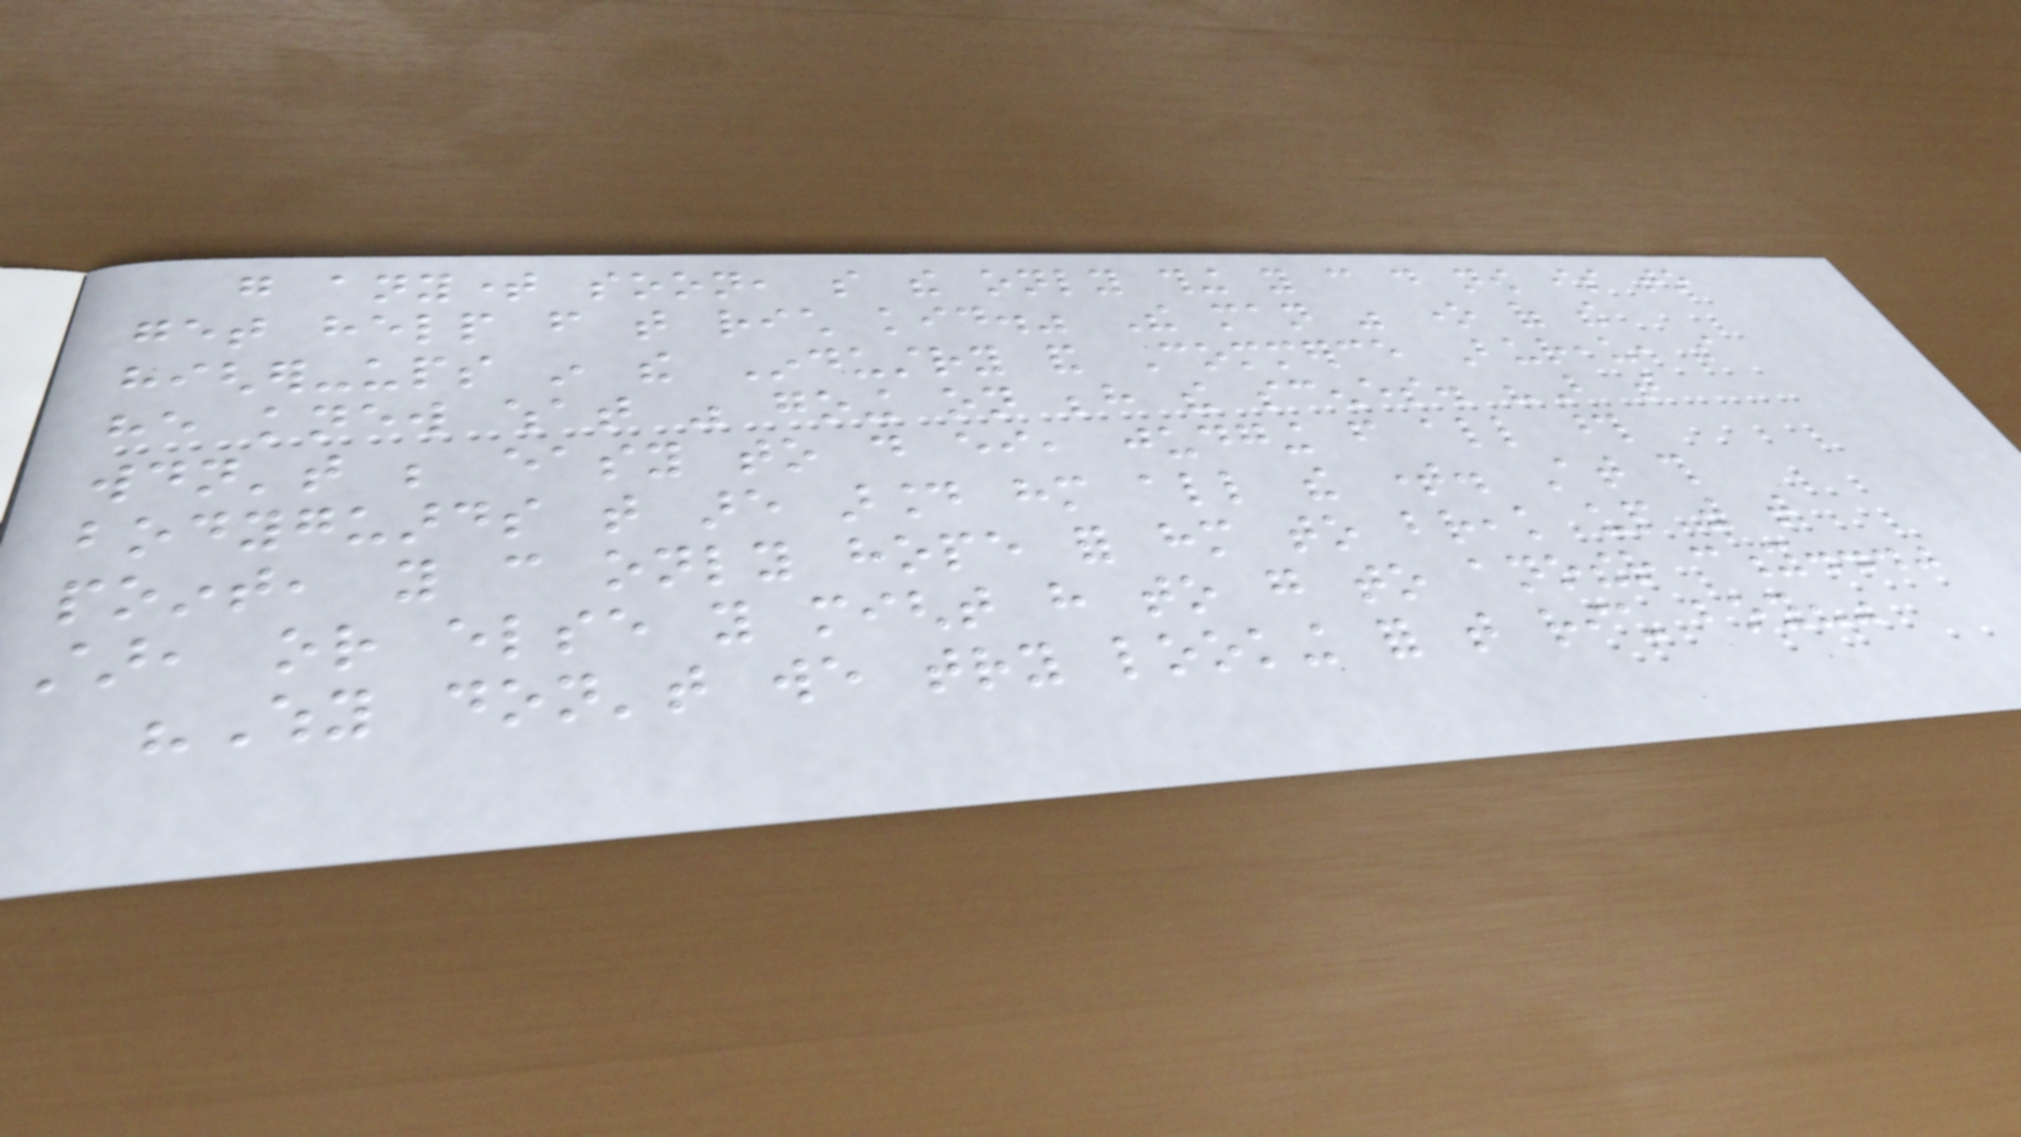go anytime soon, so the only thing you can do now is to
get help from that rich kid." The man was one of the
higher-ups in the Industry and Commerce Bureau, so
he knew what was going on behind the scenes. "But that
wouldn't be easy to do either, judging from all those
bodyguards that are around him all the time. At this
point, you can only hope for him to break up with that
star, or else you might have to go to another city..."
"Why don't we try looking for that rich boy?"
